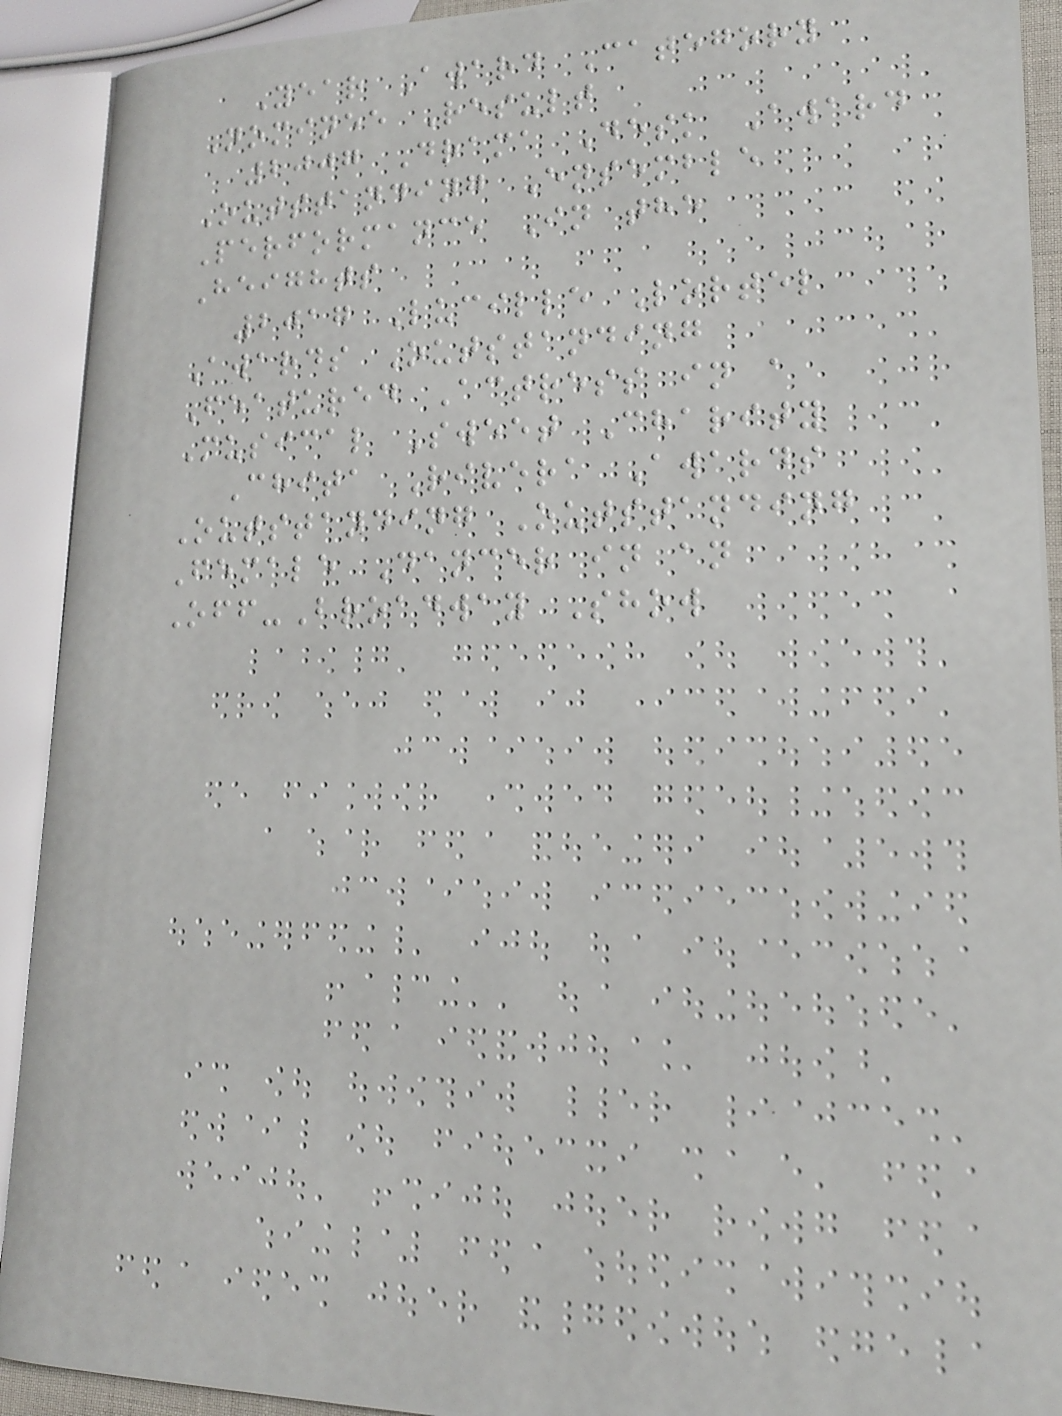Year Award Category
Nominee Result
2007 Drama Desk Award
Outstanding Ensemble
Performance In the
Heights
2017 Lucille Lortel
Awards Outstanding
Featured Actress in a
Musical Sweet Charity
Chita Rivera Awards
Outstanding Outstanding
Female Dancer in an
Off-Broadway Show
